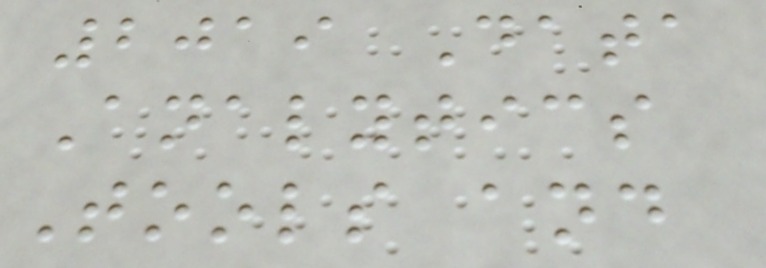2019 Data
Analytics
Tools and
